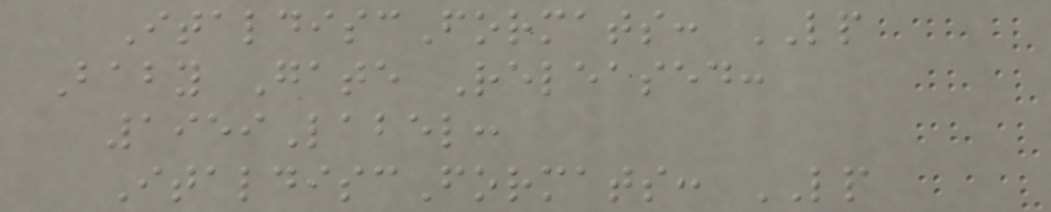ItaldiscFormats: LP
Baby Gate Released:
1959Label:
ItaldiscFormats: LP
